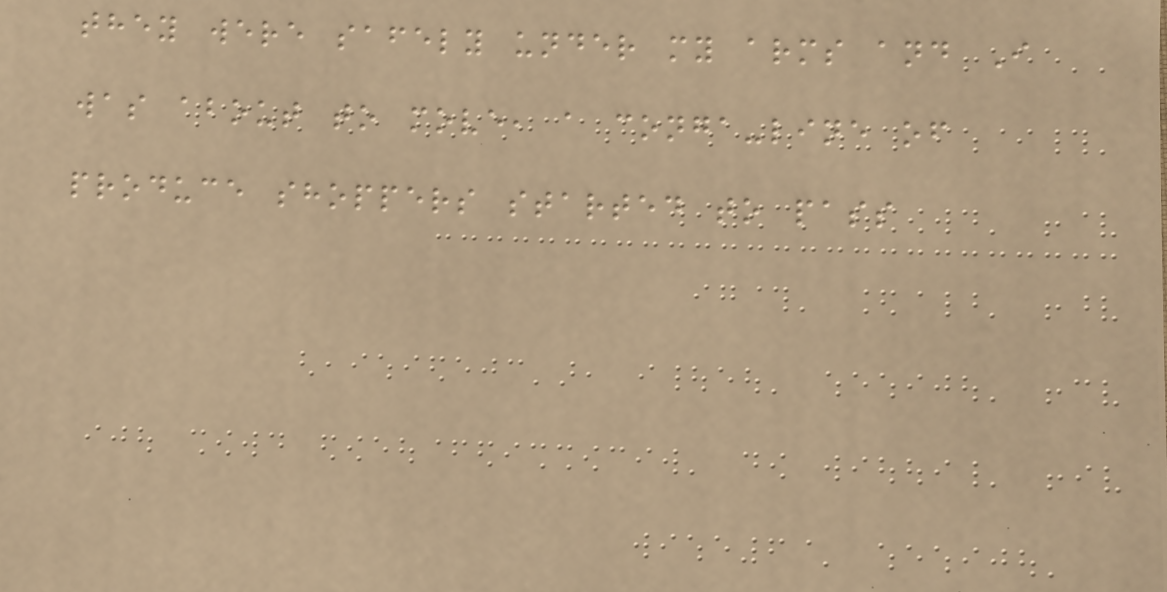they were safely under my arms and I
was about to move, a conga-line of
produce shoppers started to pass
